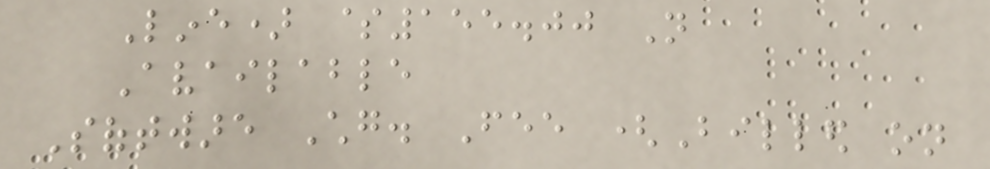Line) $155.00 Not
Available
Software Chg. Fee (Billed on
